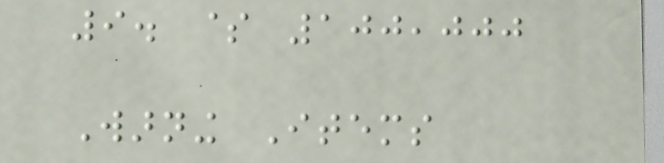9. $ 100,000
Warning Items
